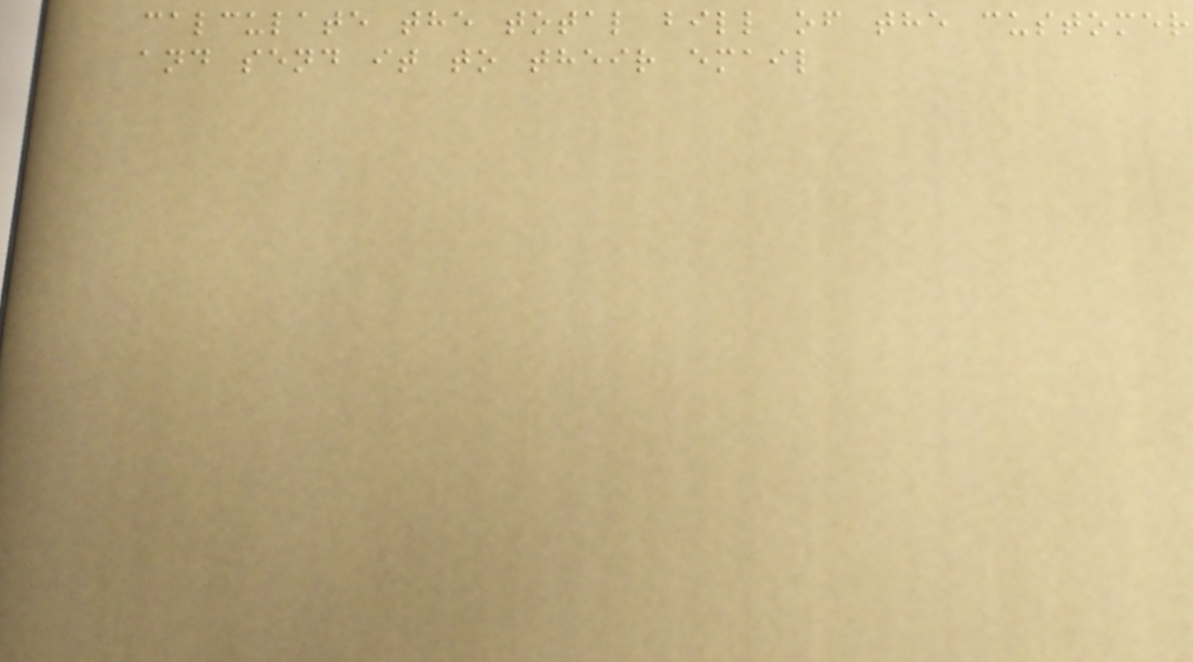calculate the total bill of the customer
and send it to their email
